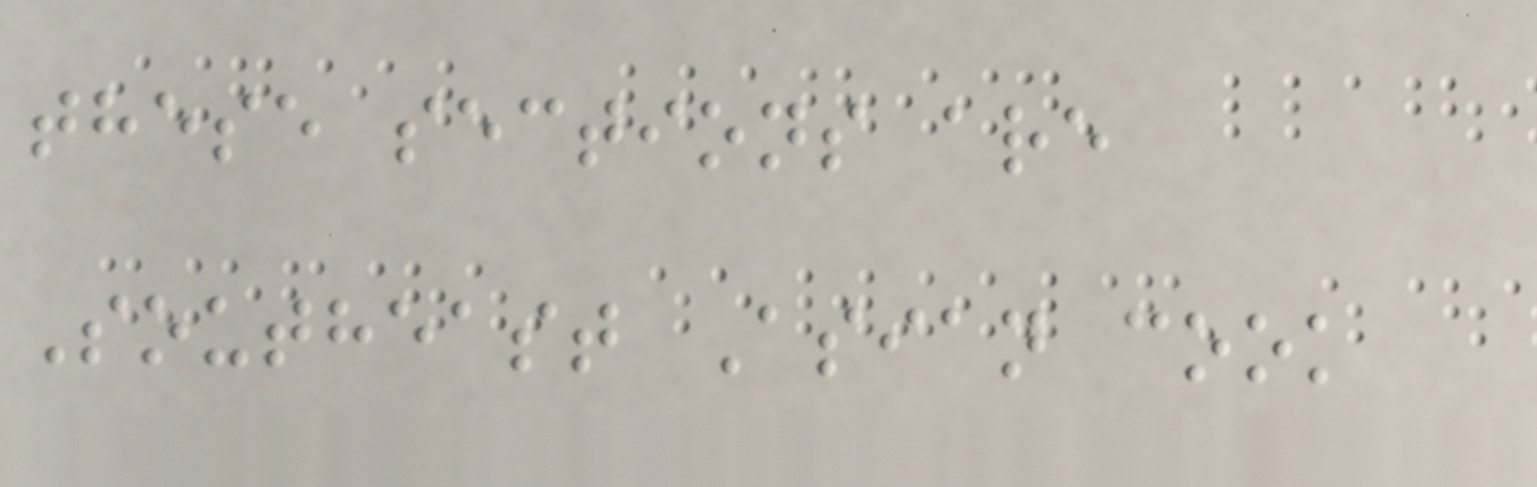these sections are
Southeast Asian cook
